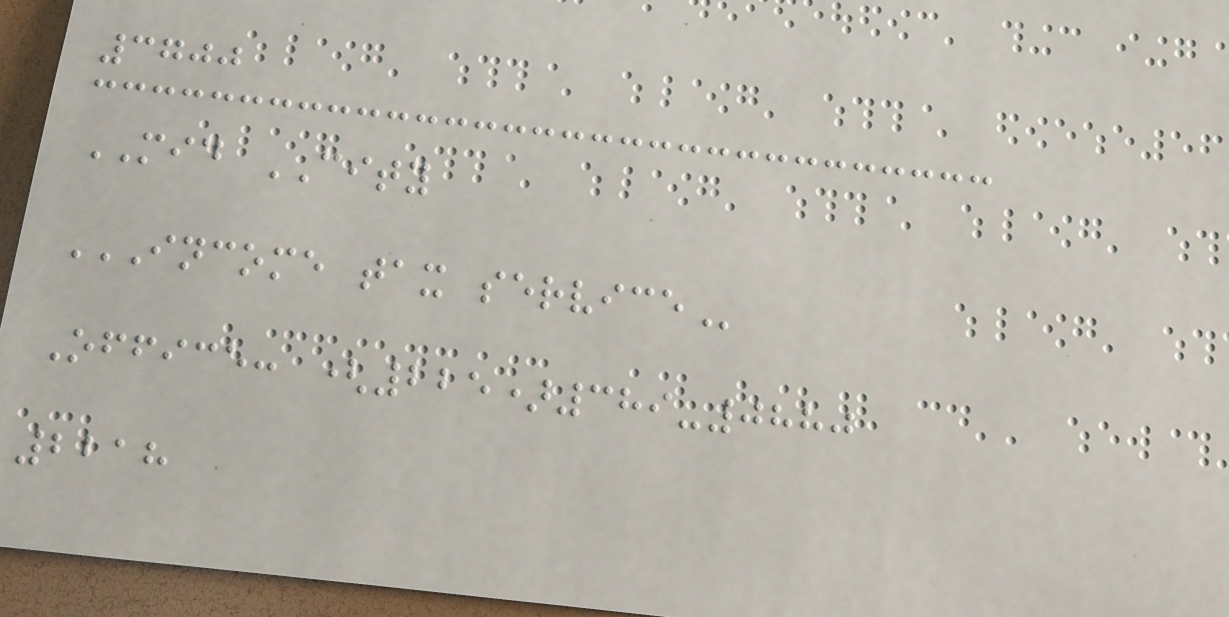3700
MID CITY
INCOME TAX SERVICE
Office: (225)389-0880
2218
